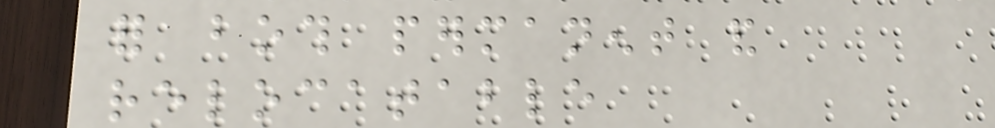for both permanent and
relocatable
